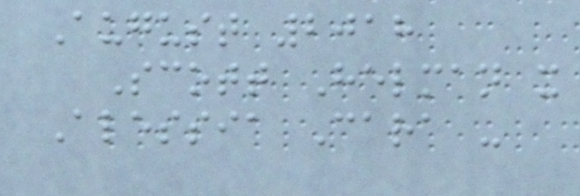August 2018
Scott Helman x
Alessia Cara -
